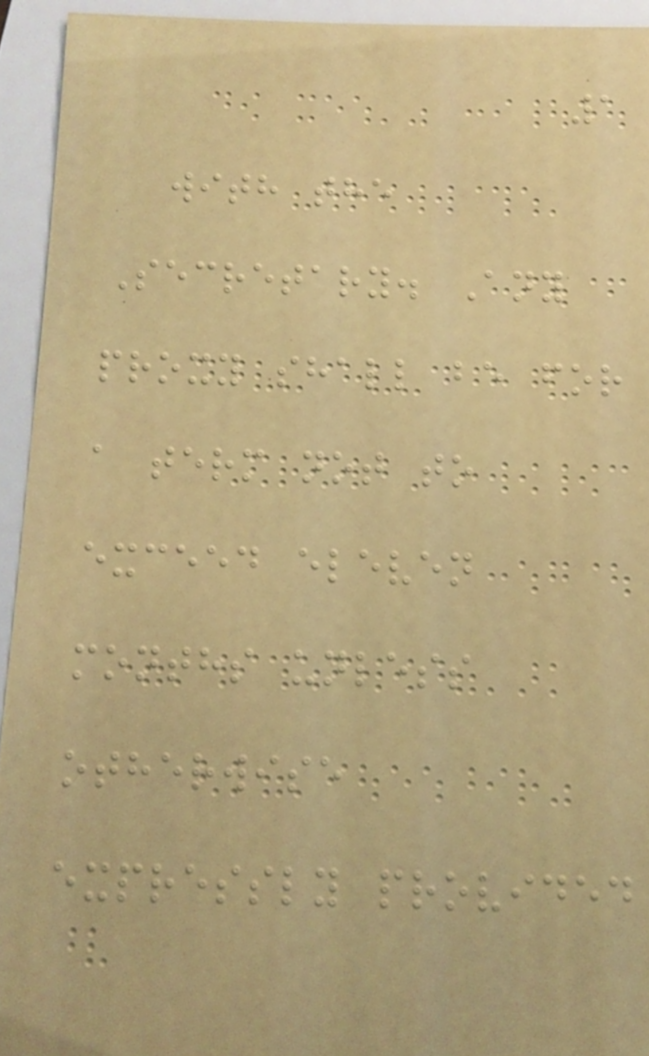1
with the
Secretary. Any
proxy shall be for
a term not to
exceed eleven
months unless
otherwise
expressly provided
